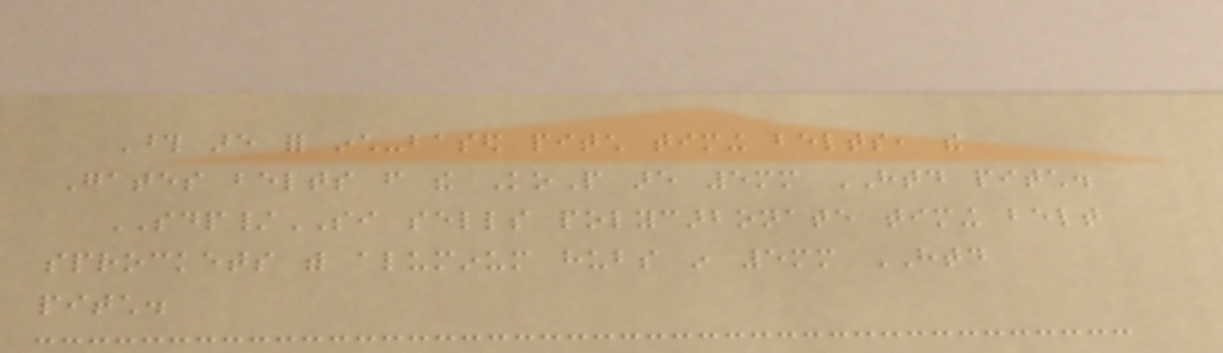Those are for inch-based pitch timing belts, the
Gates belts from the KoP are 5mm HTD pitch.
SDP/SI sells polycarbonate timing belt
sprockets with aluminum hubs in 5mm HTD
pitch.
